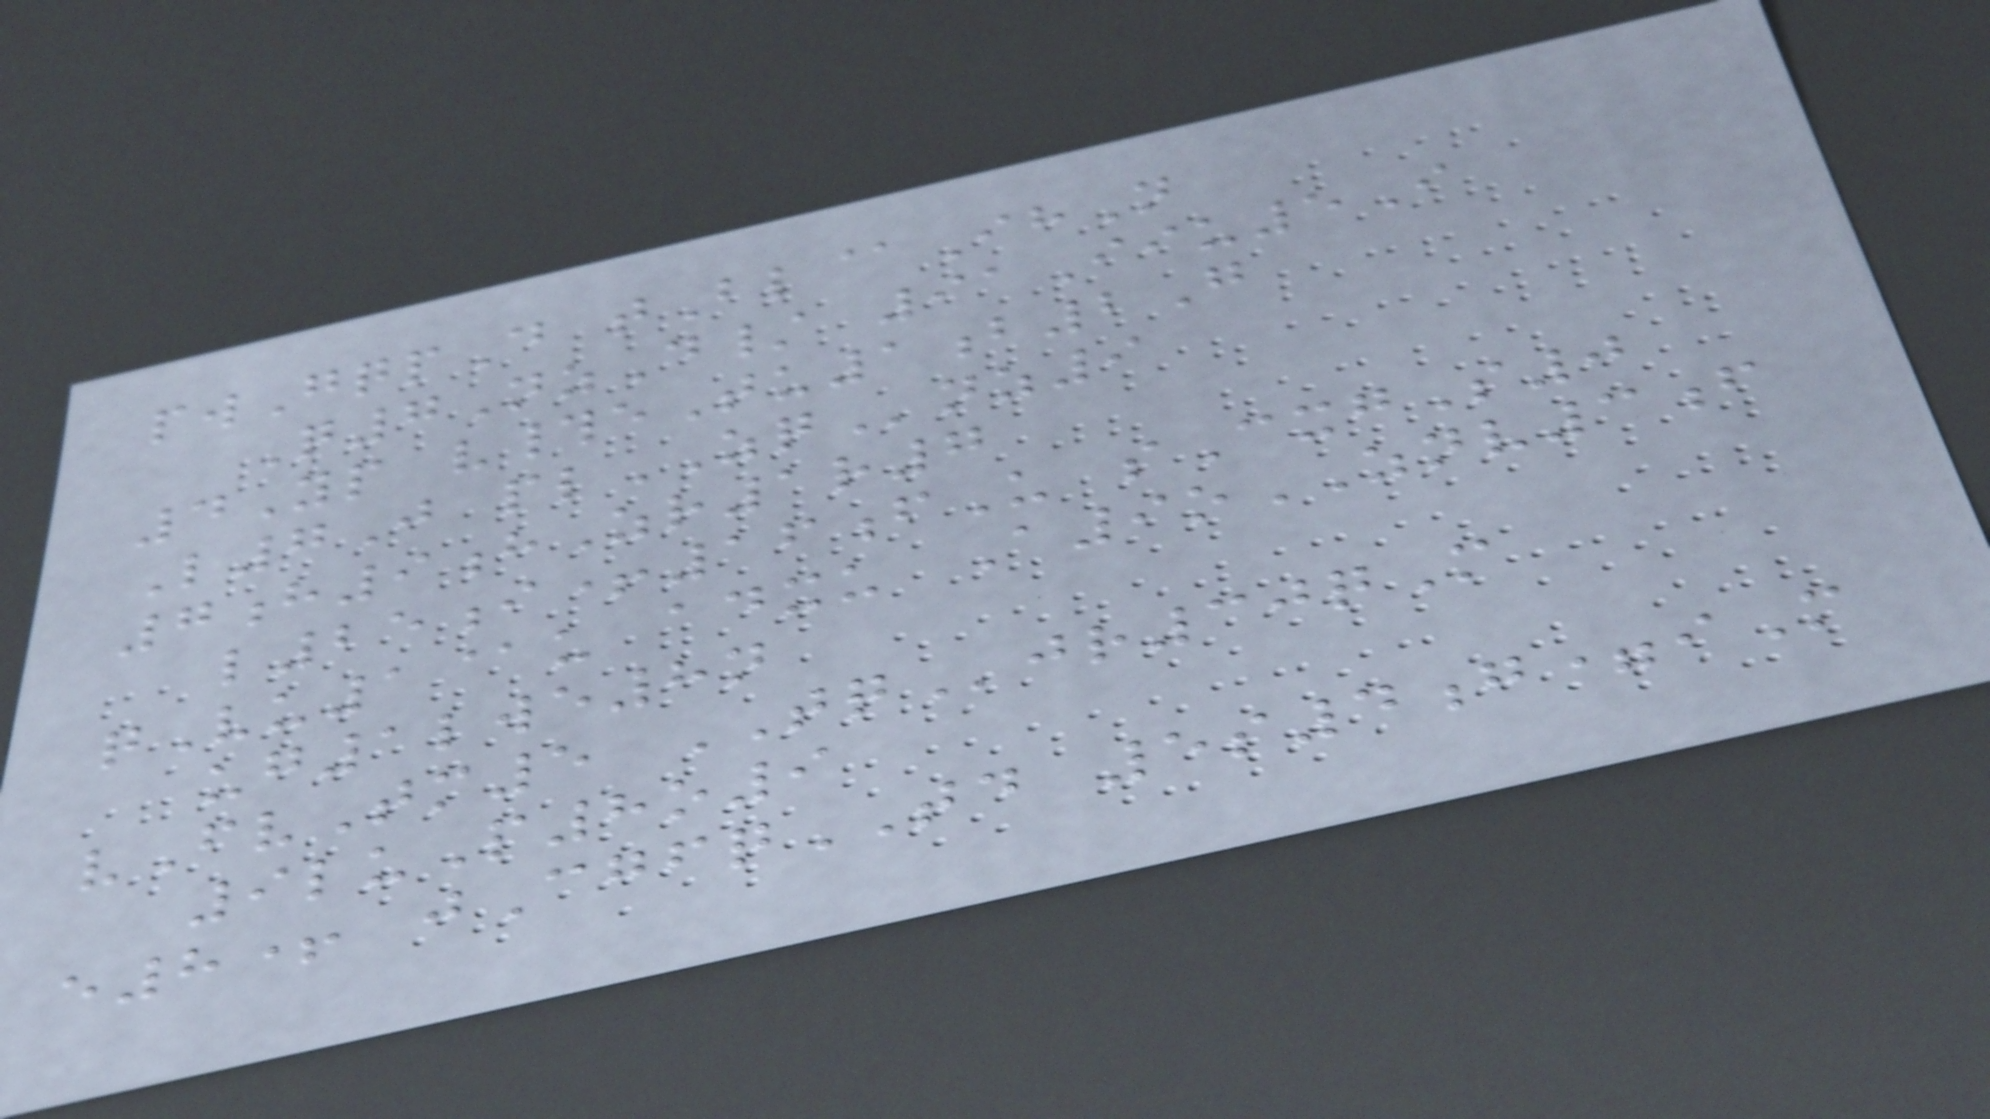pwGqpD tBl@IhN
Q7NzD/ 91Iiu5I
4Yp v#eTu1b2G
L7J plZQnz9
7h9hZr1r7
l25i+16fU sCxgS0
qVu1@u adxu A9oZNV3f
ug1lwe8n
vFvTm5 TQjr30qM
9luP8o9
e8+ jCgfqTD 5s4g=iM
